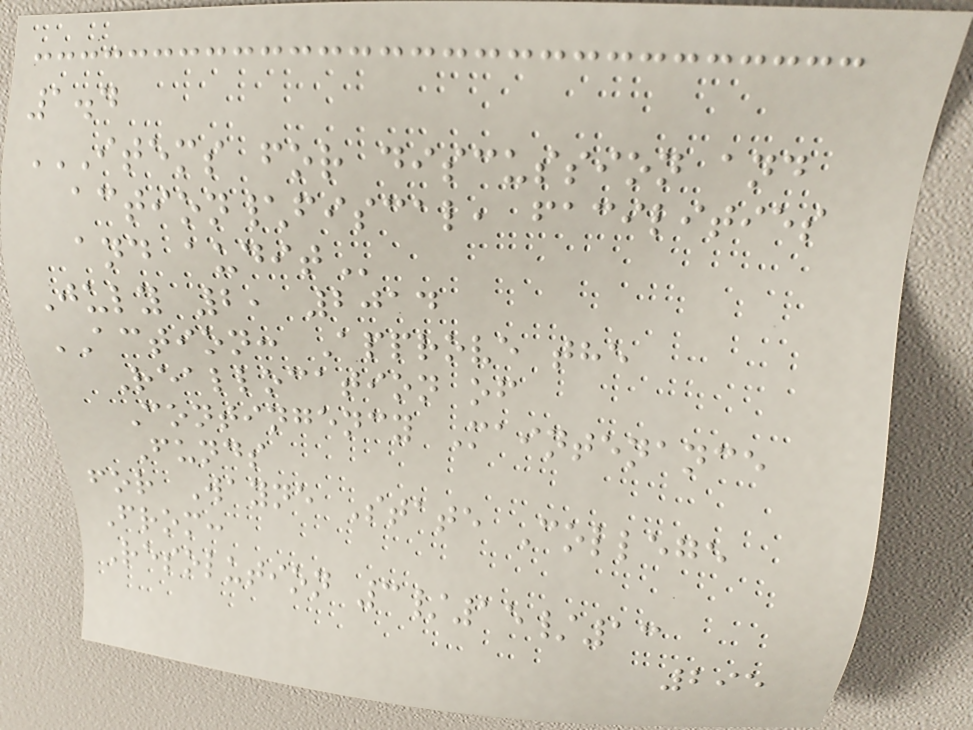1.4
ITEMS FOR DISCUSSION AND
ACTION\FISCAL, FACILITIES
AND AUDIT
July 2, 2014
ACTION: Approve the
Reallocation of
Contingency Maintenance
Funds
for Wayne State College
From:
Resolution 3/15/13
295
